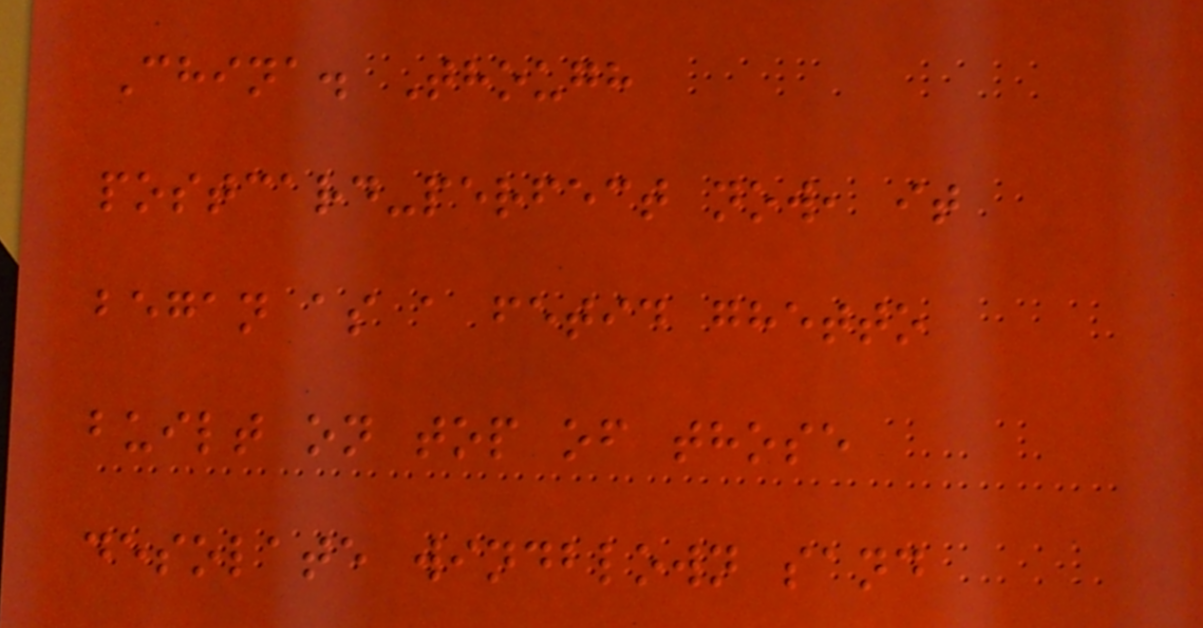China. Though
postcard-perfect now, it
began as a fetid ghetto
built on top of those
desolate windblown sand
